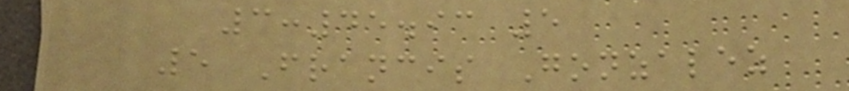3:45.93 5
5 Francis Gonzalez
